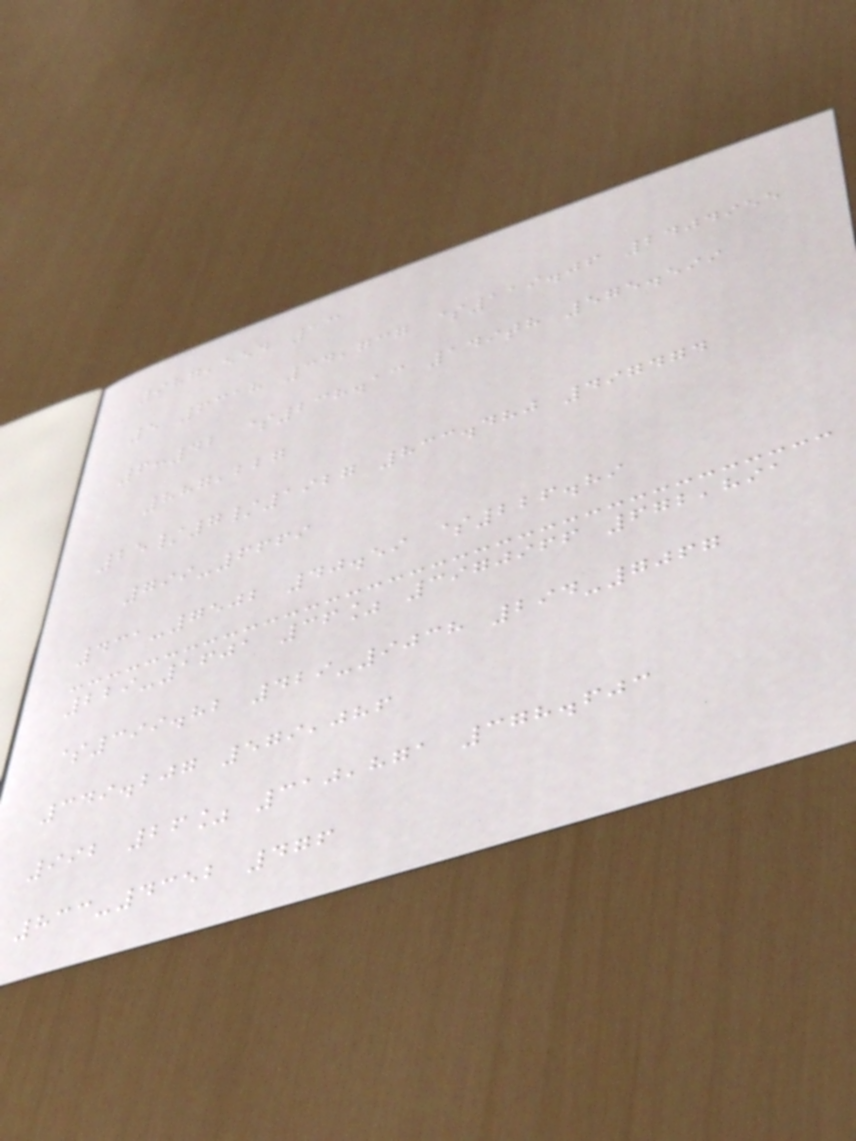987,554 13
5 6318 34,737 $119.06 2404955
6:42 $238.13 149th 575.599
887,227
25/7/1927 833.480 497474
799-6669
431-7502 40.59 $226.89
229-1601 36% 3970966 672,891
$399.82 429-9038 294-7067
349.207 579,086
992 26% 310,871 378.603
833-4352 476
